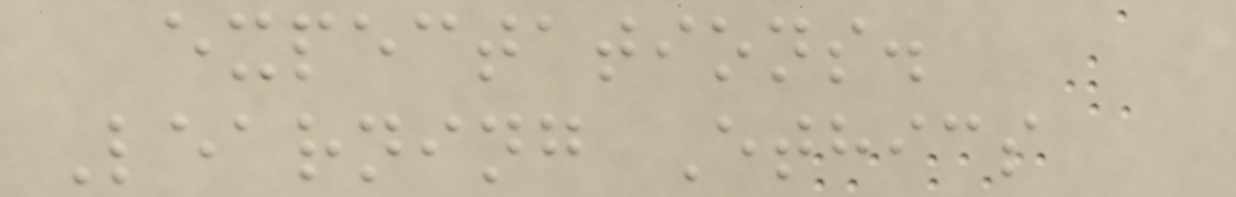expectations.
Learning Ethics
